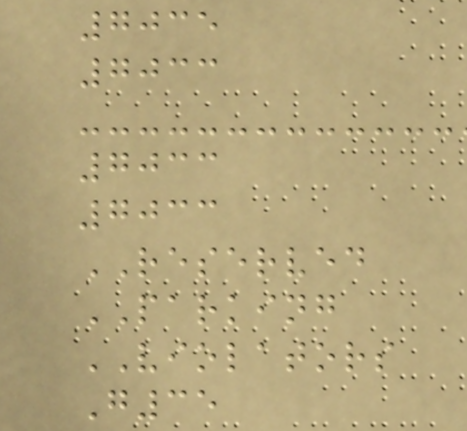7035
7033
7033
7033
RESERVED
PARKING
VIOLATORS
G35
